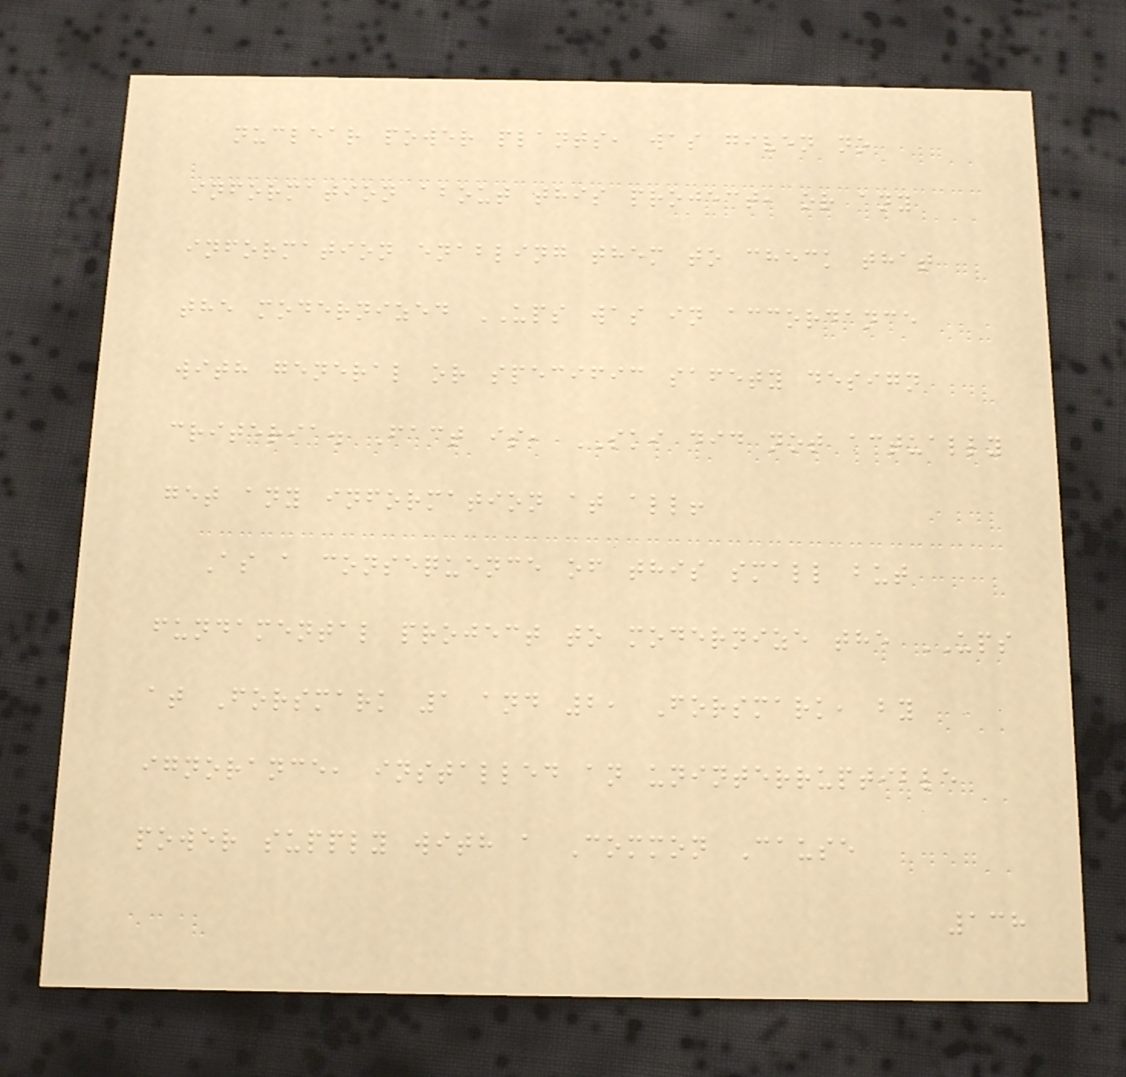nuclear power plants, was given no
information about this project, or any
information enabling them to check that
the modernized UPS was in accordance
with general or specific safety design
criteria. Fact is, SKI did not actually
get any information at all!
As a consequence of this small but
fundamental project to modernize the UPS
at Forsmark 1 and 2, Forsmark, by
ignorance, installed an uninterruptible
power supply with a Common Cause
138
